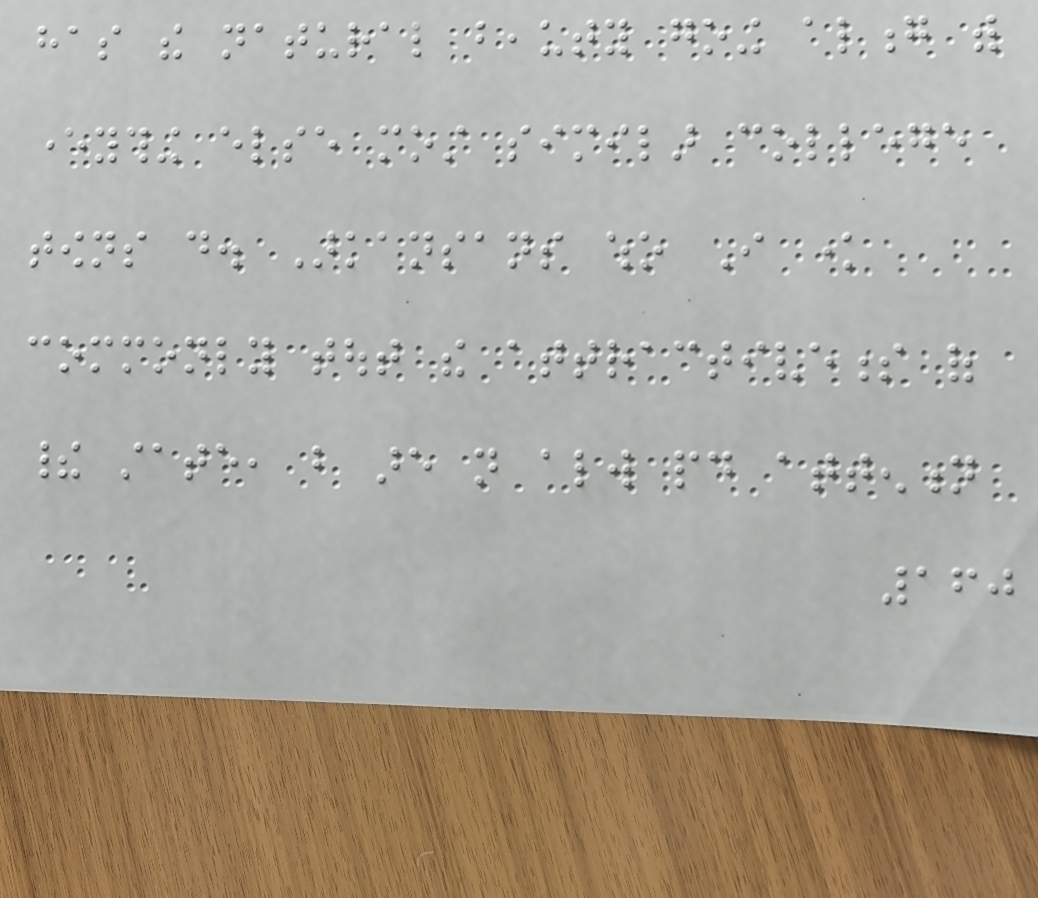has the natural beauty going along with
everything else most similar college
towns do. Arkansans who I know
commonly tout the attractiveness of
their state, but are not always paid attention
160
